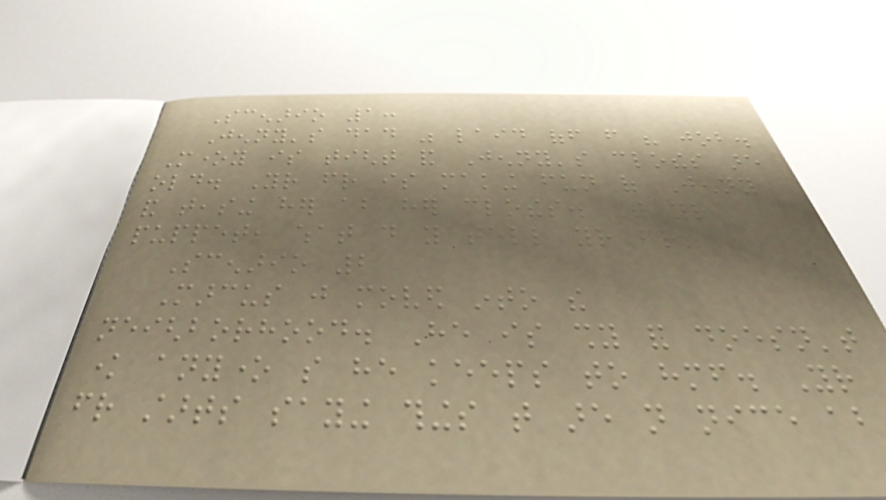Scenario 1:
Jenny's dad was laid off from his job.
Money is tight and Jenny's clothes are
old. Your friend is making fun of Jenny
and teasing her about her clothes. With your
puppet, what do you tell your friend?
Scenario 2
Marcus just moved into the
neighborhood. He is shy and doesn't
know anyone so he keeps to himself. Your
friend starts saying things that are not nice about
